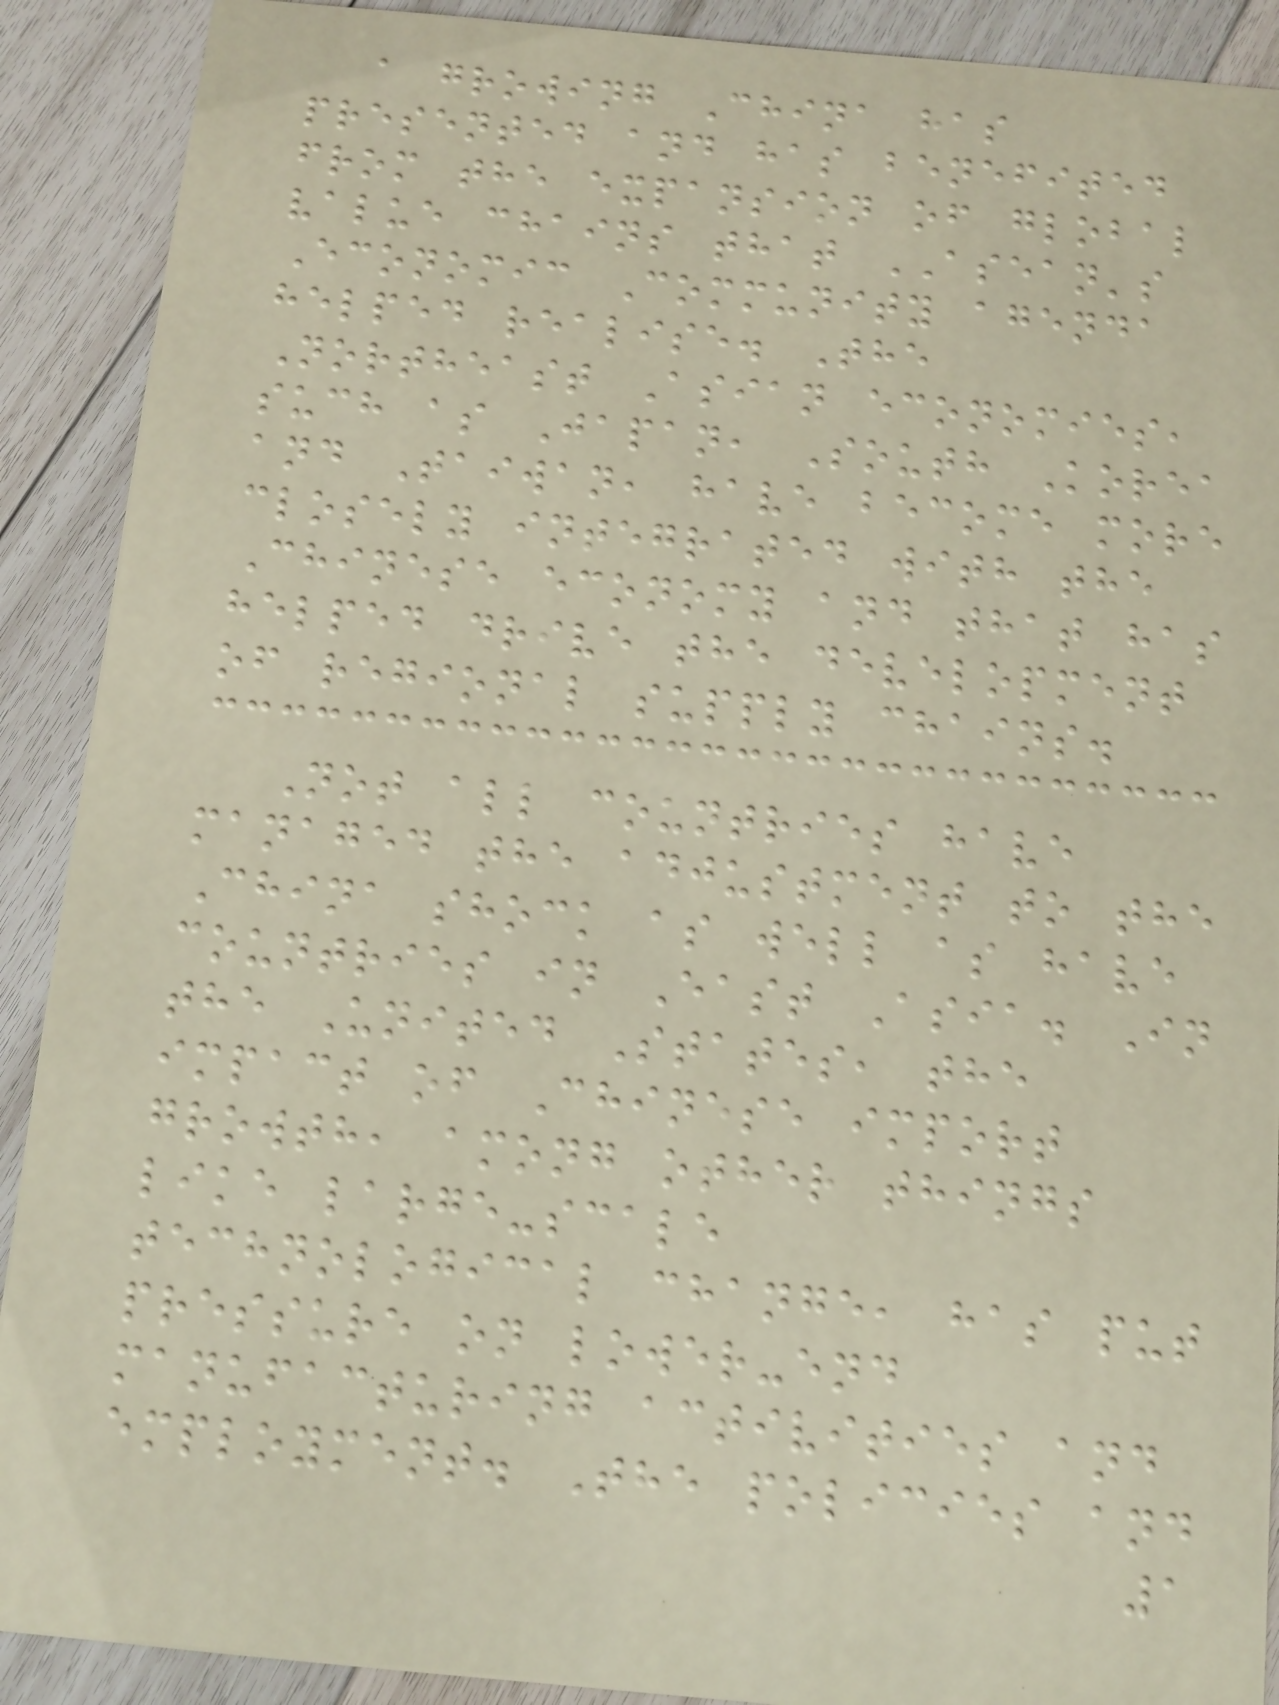a growing China has
presented and has benefited
from the expansion of global
value chains that ASEAN's
Economic Community agenda
helped realise. The
Northeast Asian economies,
such as Japan, South Korea
and Taiwan, have become more
closely integrated with the
Chinese economy and that has
helped drive the development
of regional supply chains.
Not all countries have
managed the adjustment to the
China shock as well as have
countries in East Asia. In
the United States, the
impact of Chinese import
growth, among other things
like large-scale
technological change, has put
pressure on lower-end
manufacturing activities and
employment. The policies and
1
